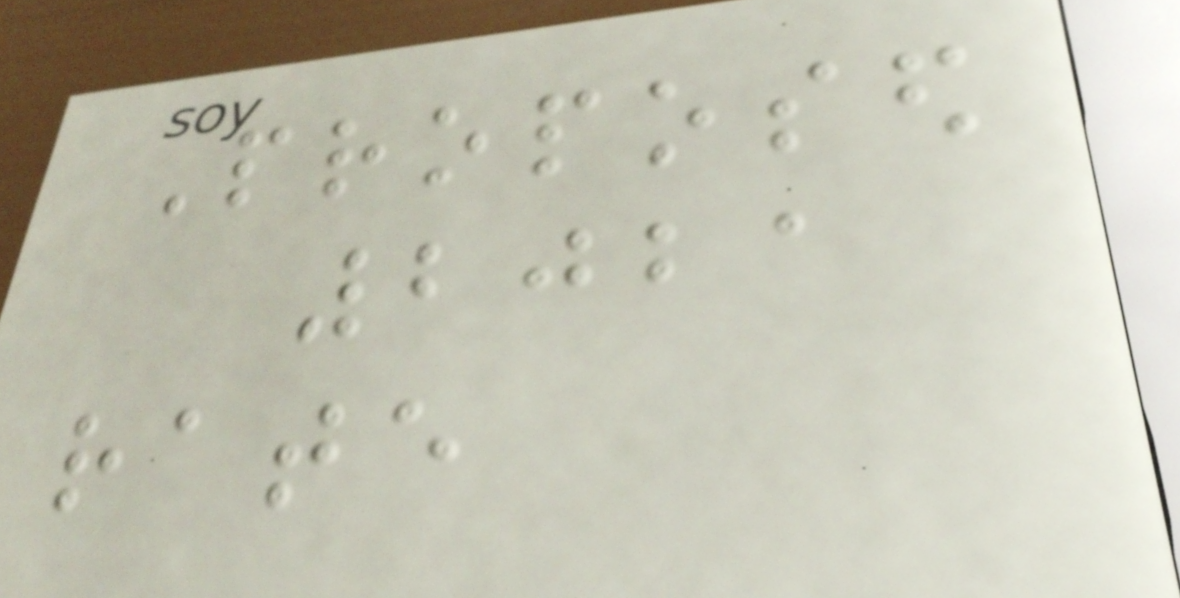Proposed
2021
rate
